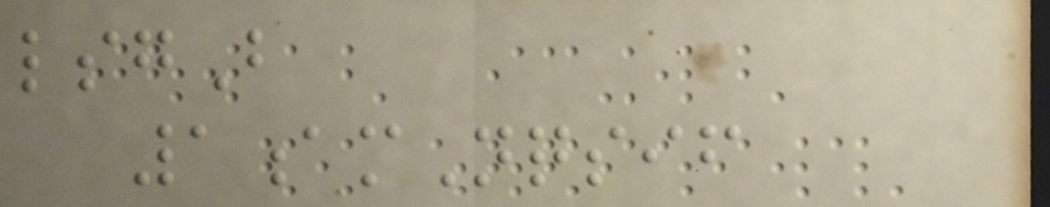lsgB
1amNqsif
